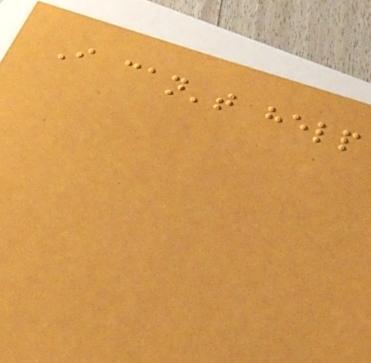I can't help
